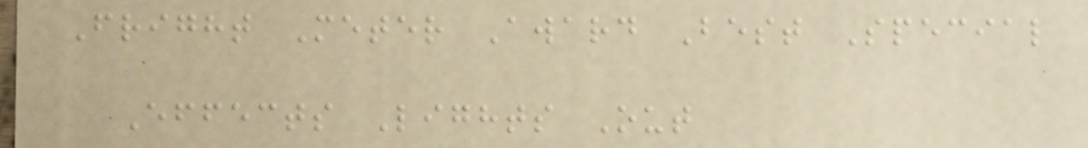Fright Meter Award Best Special
Effects Lights Out
